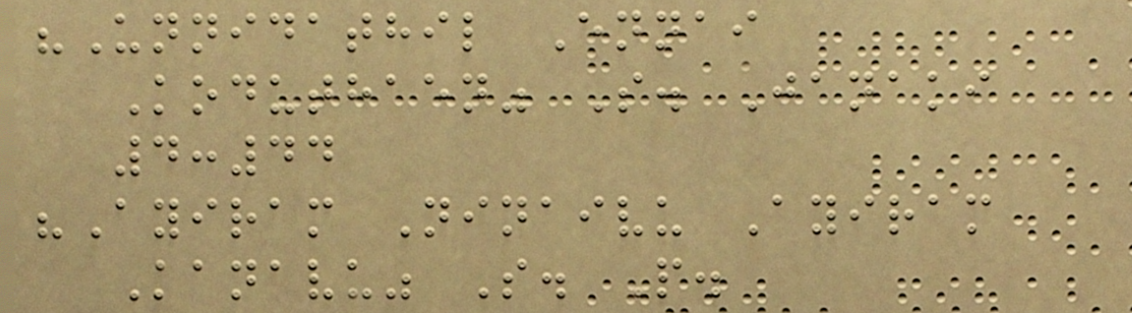"Unnidathil Ennai
Koduthaen" S. Janaki
4:44
"Ayiram Ninaivu Ayiram
Kanavu" S. P.
